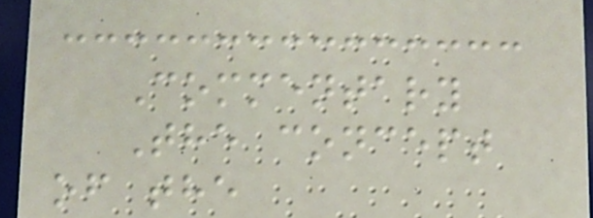Commentary
The concept
of the
